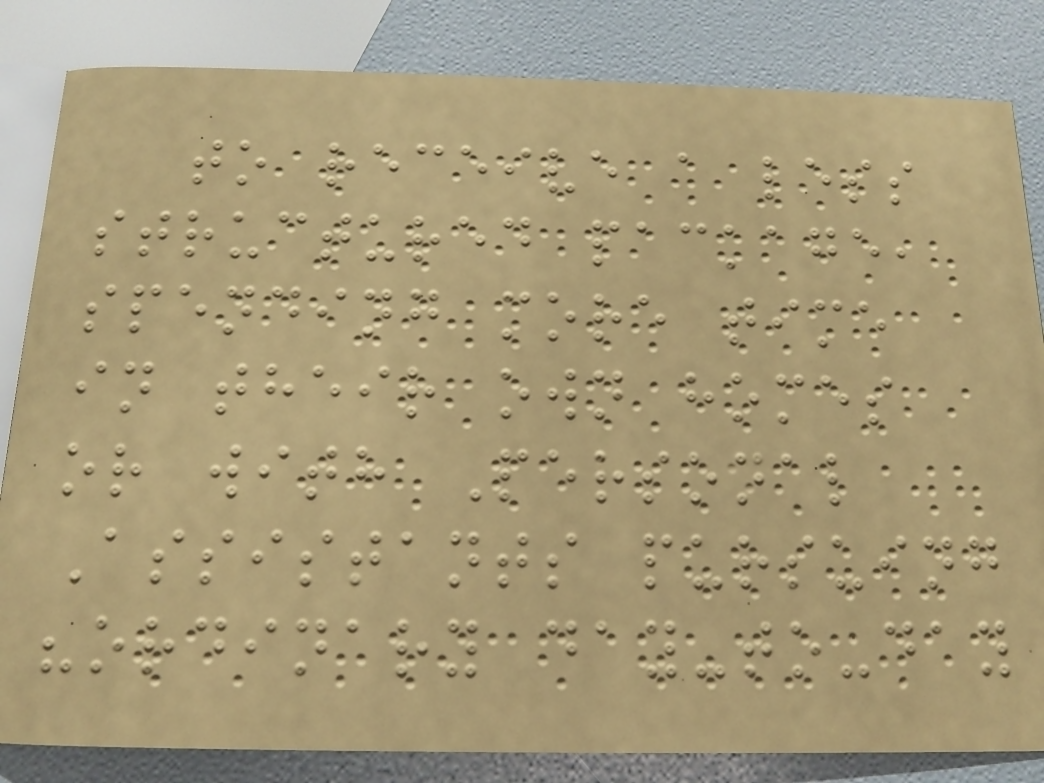to receive a less
structured package,
spending more time
in their own homes
or with Personal
Assistants pursuing
"ordinary day-to-day
